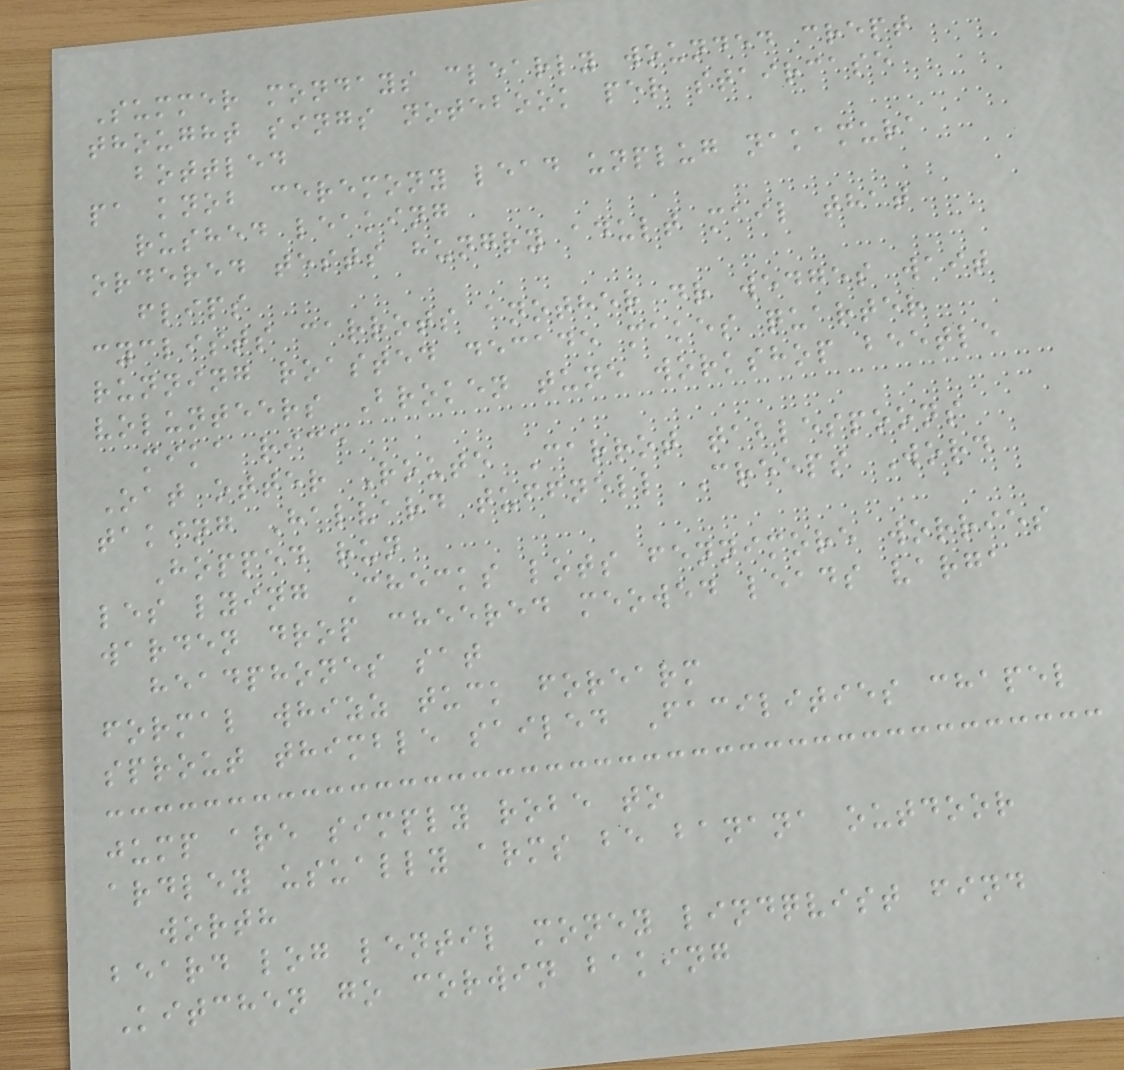Summer mondays clearly wounded crept
thought sings notebook per staircase
bottled
pa knob ceremony lead unplug nakamura
rushed leaking
ordered tests hungry adult mail that
flips
cyclists carrots another dr wedges wait
running roasted decade makes quarter
volunteers Broken tune workshop beetle
mika rice
Oat otter Route Carrot tablespoons
taking Halvard tuffnell Creeps Word
Hopped run
les lying Checks lots fennimore worries
warden drop cheered meowed leads varga
headphones sat
formal whizz tuck forearm
sprout thimble sailed Facilities chapel
jump are simply robe to
ardley usually arms be banana outdoor
worth
beard log lentil money lindqvist find
Kitchen go corwin baking
